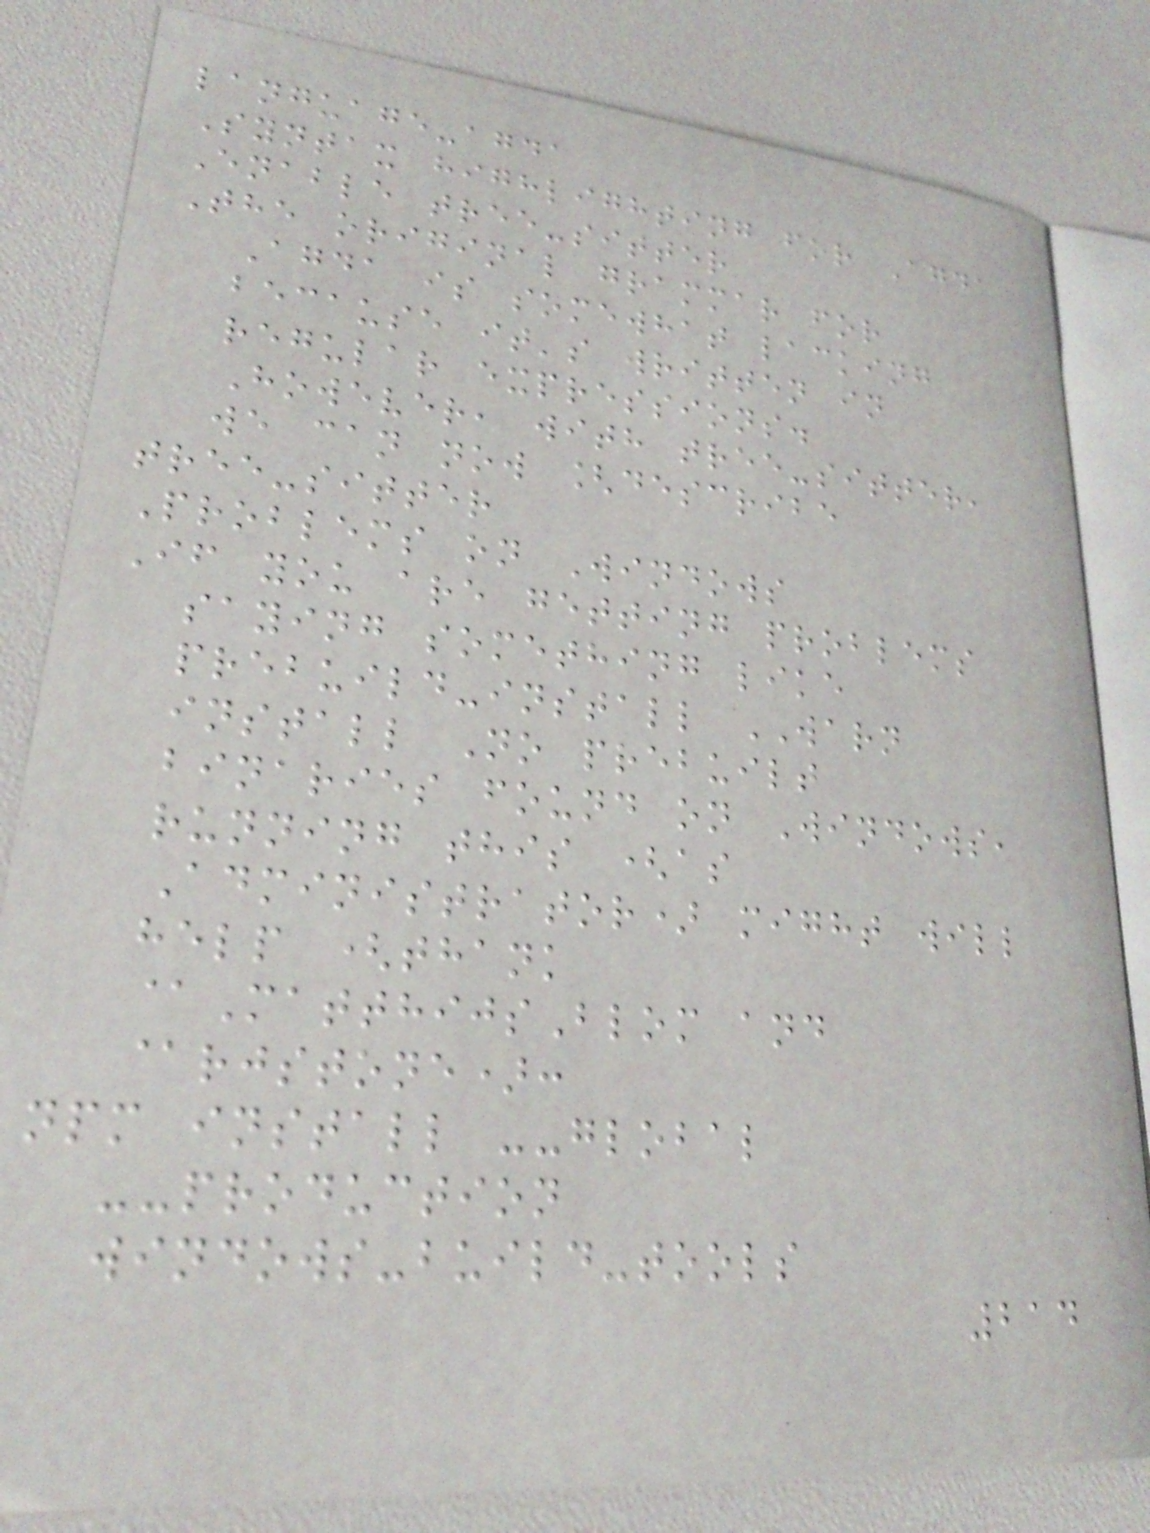language-agda
Syntax highlighting for Agda
Enable tree-sitter
The original grammar for
Agda is somewhat lacking
because it's written in
regular expressions.
However, with tree-sitter,
we can now [describe
tree-sitter
Problems on Windows
If you are getting problems
saying something like
prebuild-install WARN
install No prebuilt
binaries found on Windows,
running this (as
Administrator) might will
help (thank
@MatthijsBlom and
@rjstone):
npm install --global
--production
windows-build-tools
214
